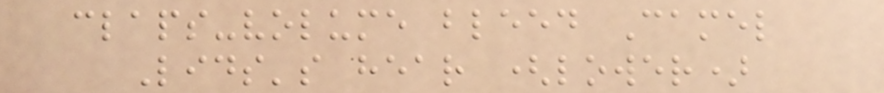claps-volume bleed Camel
Lids's hear (lower)
